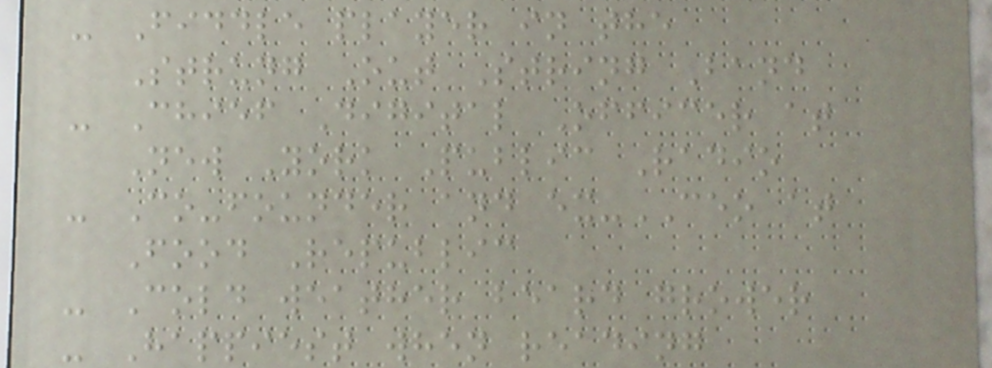- Fiddle player in the
Strung Out String Band
- Chief Digital Officer at
New York Public Radio
- Co-founder and ex-CEO at
Food Republic
- Cold weather beard grower
- Happiest when reading
